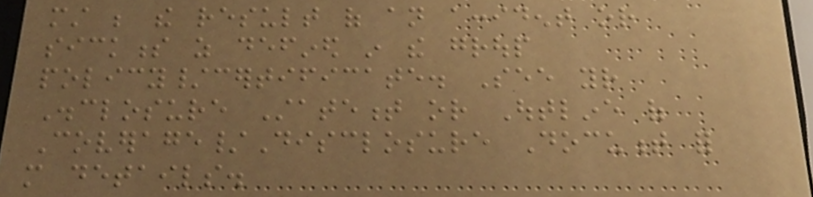must be the result of an accident or
sickness as defined in the group
policy/certificate. See your
Disclosure Statement or Outline of
Coverage/Disclosure Document for
more details.
